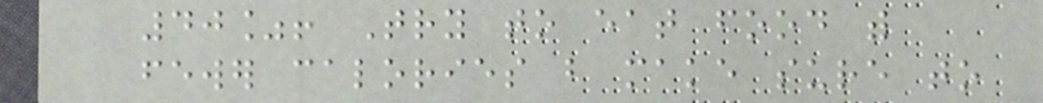40%! Try to eat food with
fewer calories but make sure to
